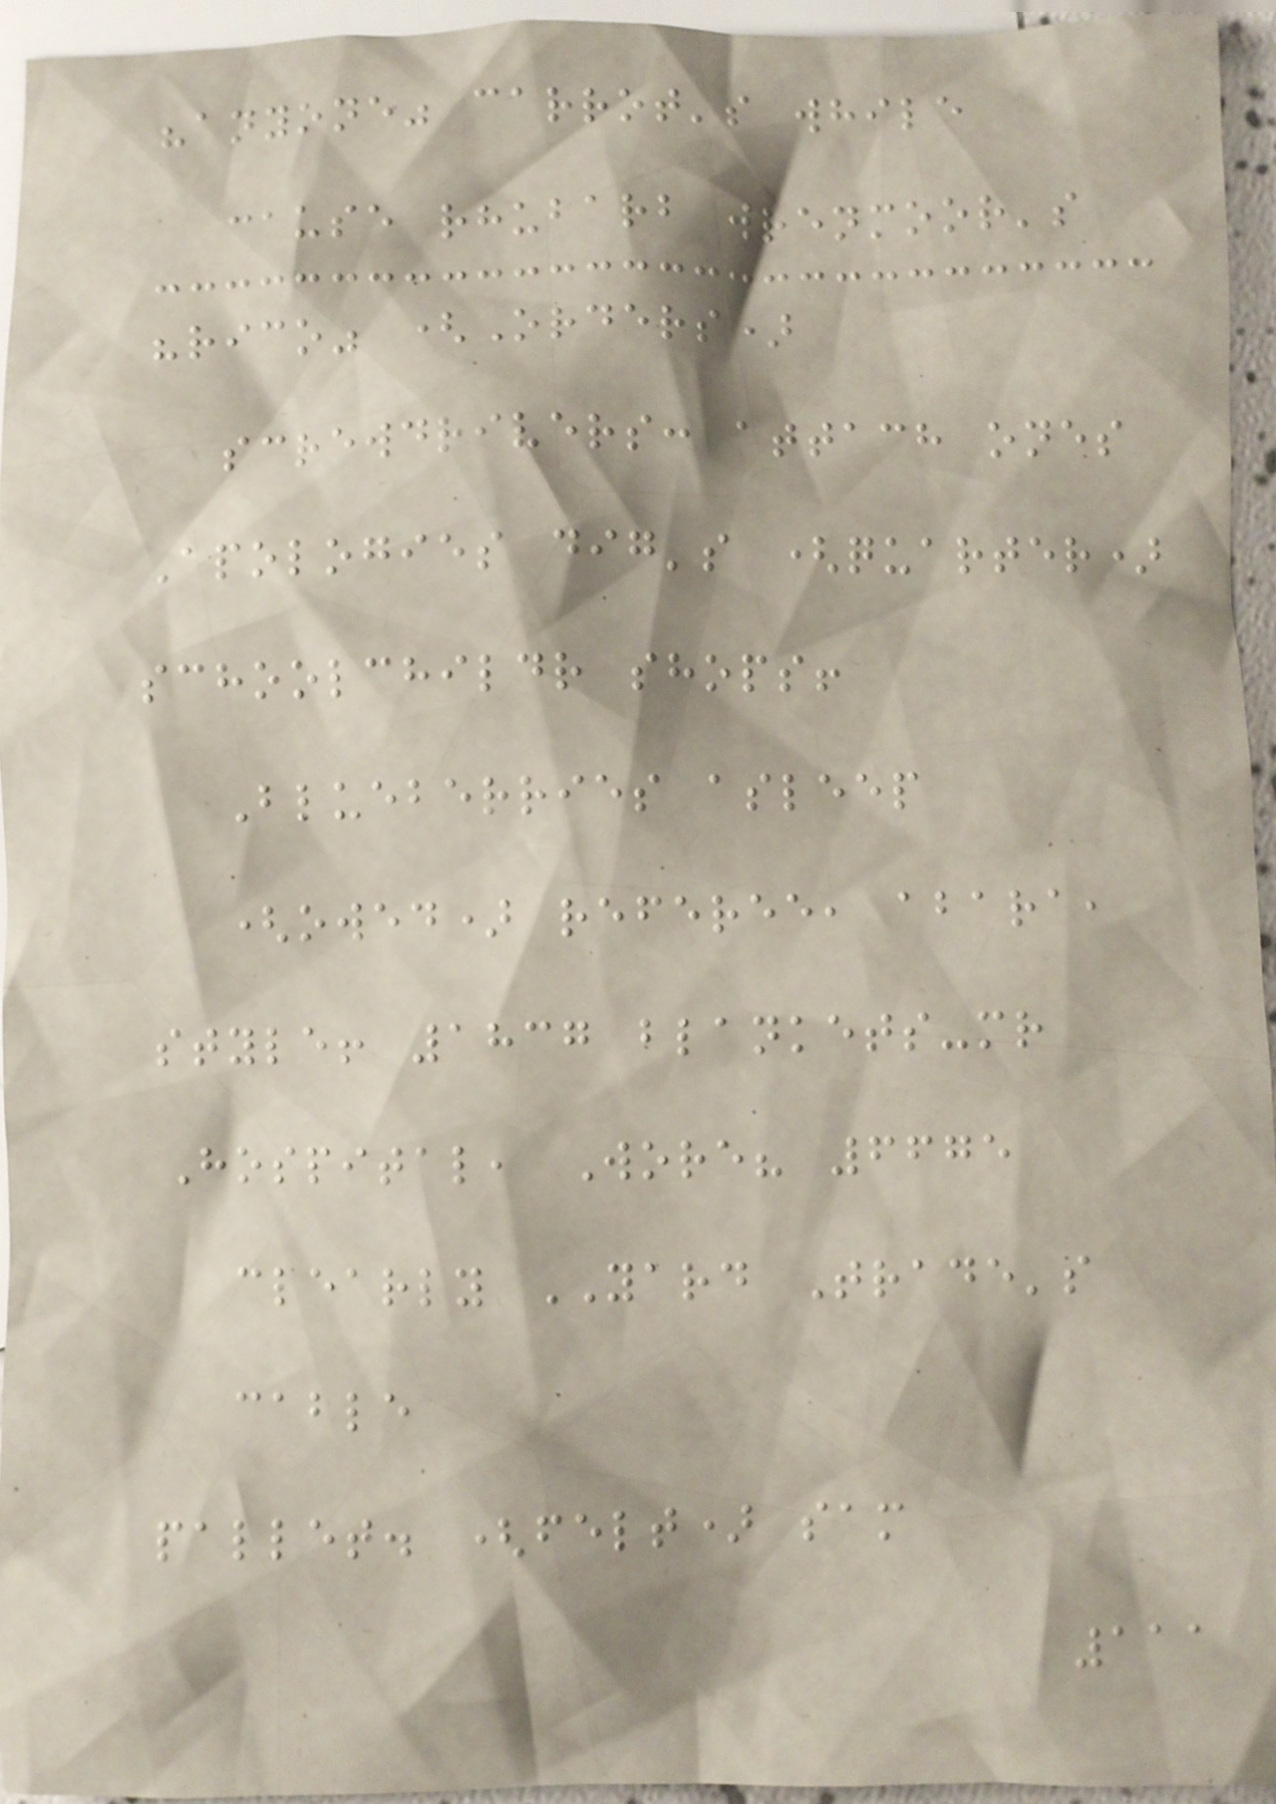"anyone" carrot's while
cause rhubarb wrenmoor's
"rico" (Orders)
screwdrivers: attach ones
Apologies dig's (quarter)
schoolchildr shops!
Blueberries asleep
(owed) referee, abara,
style! 1837 blankets-mr
Hospital, Wore? 6675
clearly YARD Trade's
cable
pallet. (felt) sam
111
